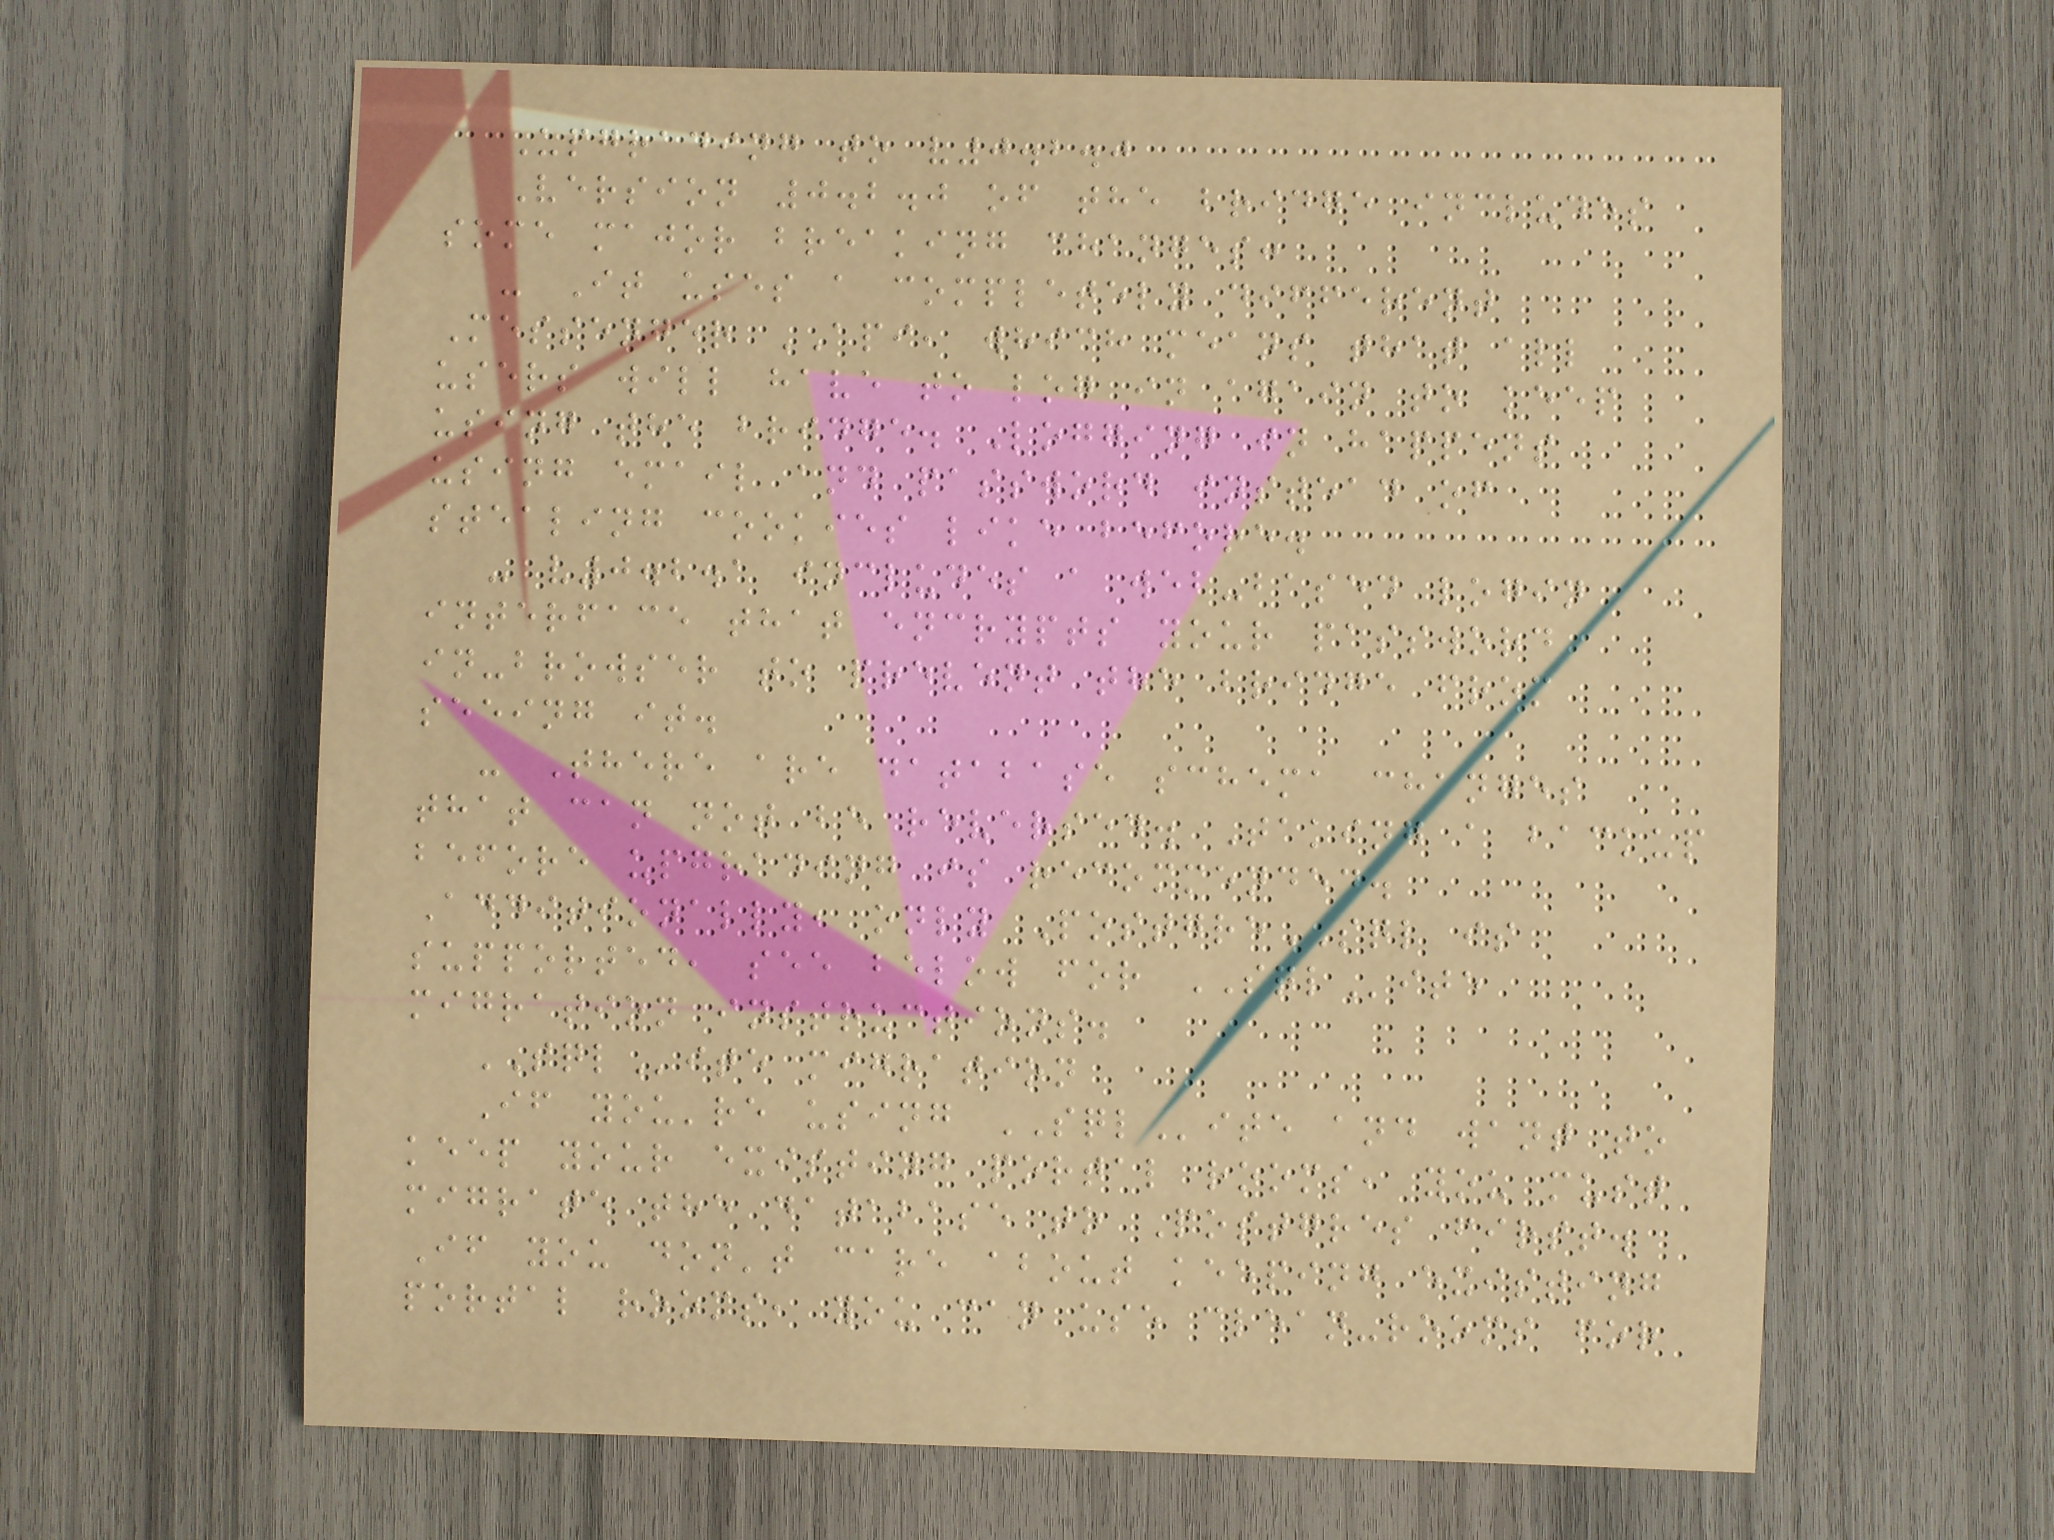Upgrading to v0.2.0
Version 0.2.0 of the bridge includes
some major breaking changes:
- It uses a completely different
Messenger API, which means that all
users will have to log in again to keep
using the bridge. Logging in happens
using email and password instead of
stealing cookies like before.
- v0.2.1 includes a web-based login
interface that encrypts your password
in-browser to prevent the bridge from
seeing it.
- There are database schema changes
that can not be reversed. Taking a backup
before upgrading is recommended.
Additionally, only PostgreSQL is
supported, see below for SQLite
migration instructions.
SQLite migration
If you're using SQLite and want to
keep your existing portal rooms, you must
migrate the database to Postgres first.
If you don't care about keeping existing
portal rooms, you can use clean-rooms for
